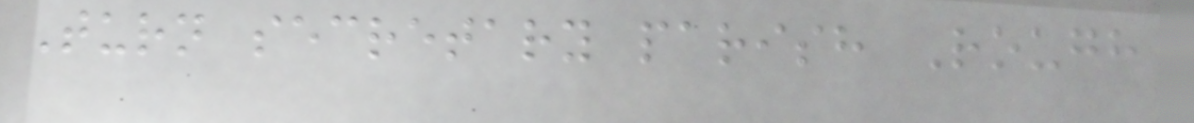Turn secretary parish Rough
